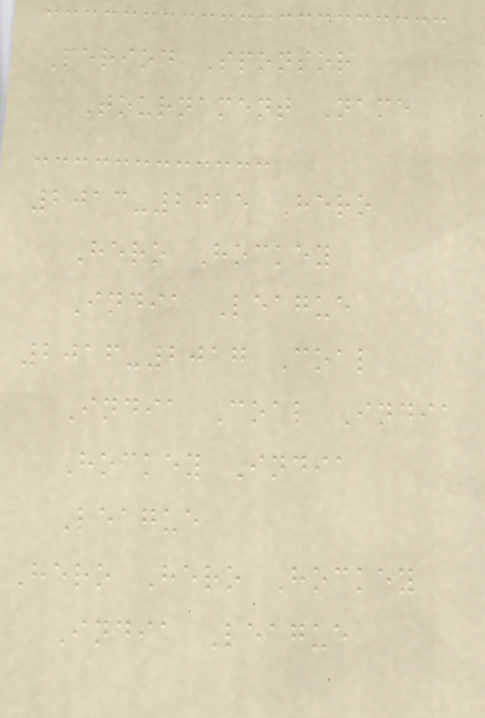Period Sponsor
Tournament Name
2013-2015 Hero
Hero Hockey
India League
2016-2017 Coal
India Coal India
Hockey India
League
Hero Hero Hockey
India League
